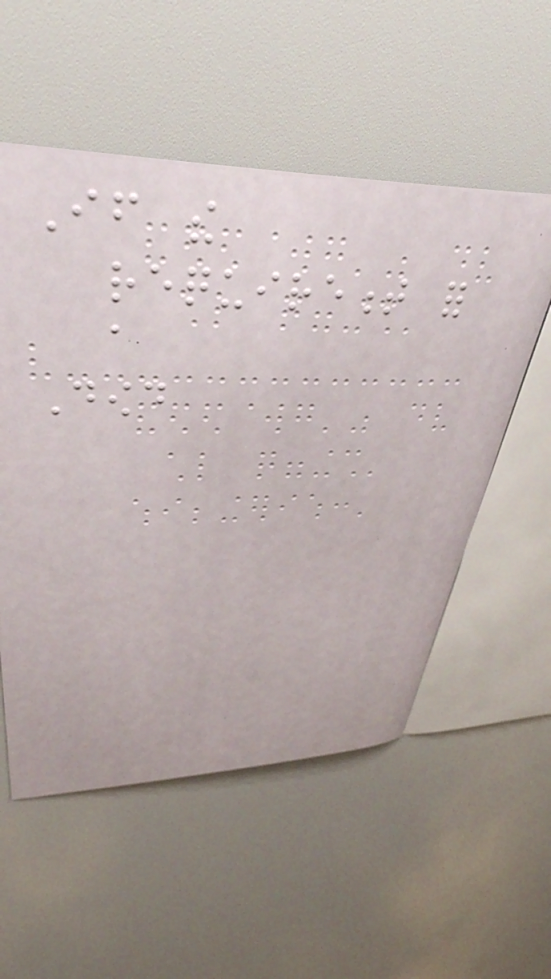If the
requirement for
a
Dowd
